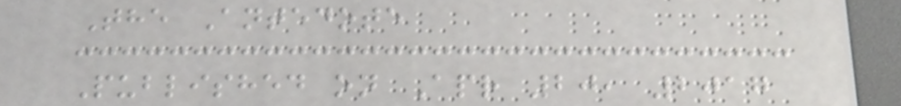The Antedote
Published on Apr 20, 2017
